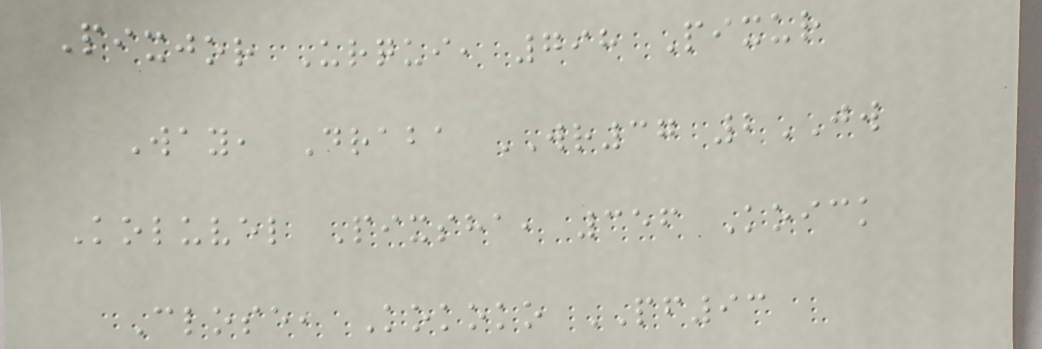Pixjor Urqui, 798 Pixur
Way, Draba WR37 2JW
Koluvel Pixsha, 356 Koick
Close, Kokoko PF93
